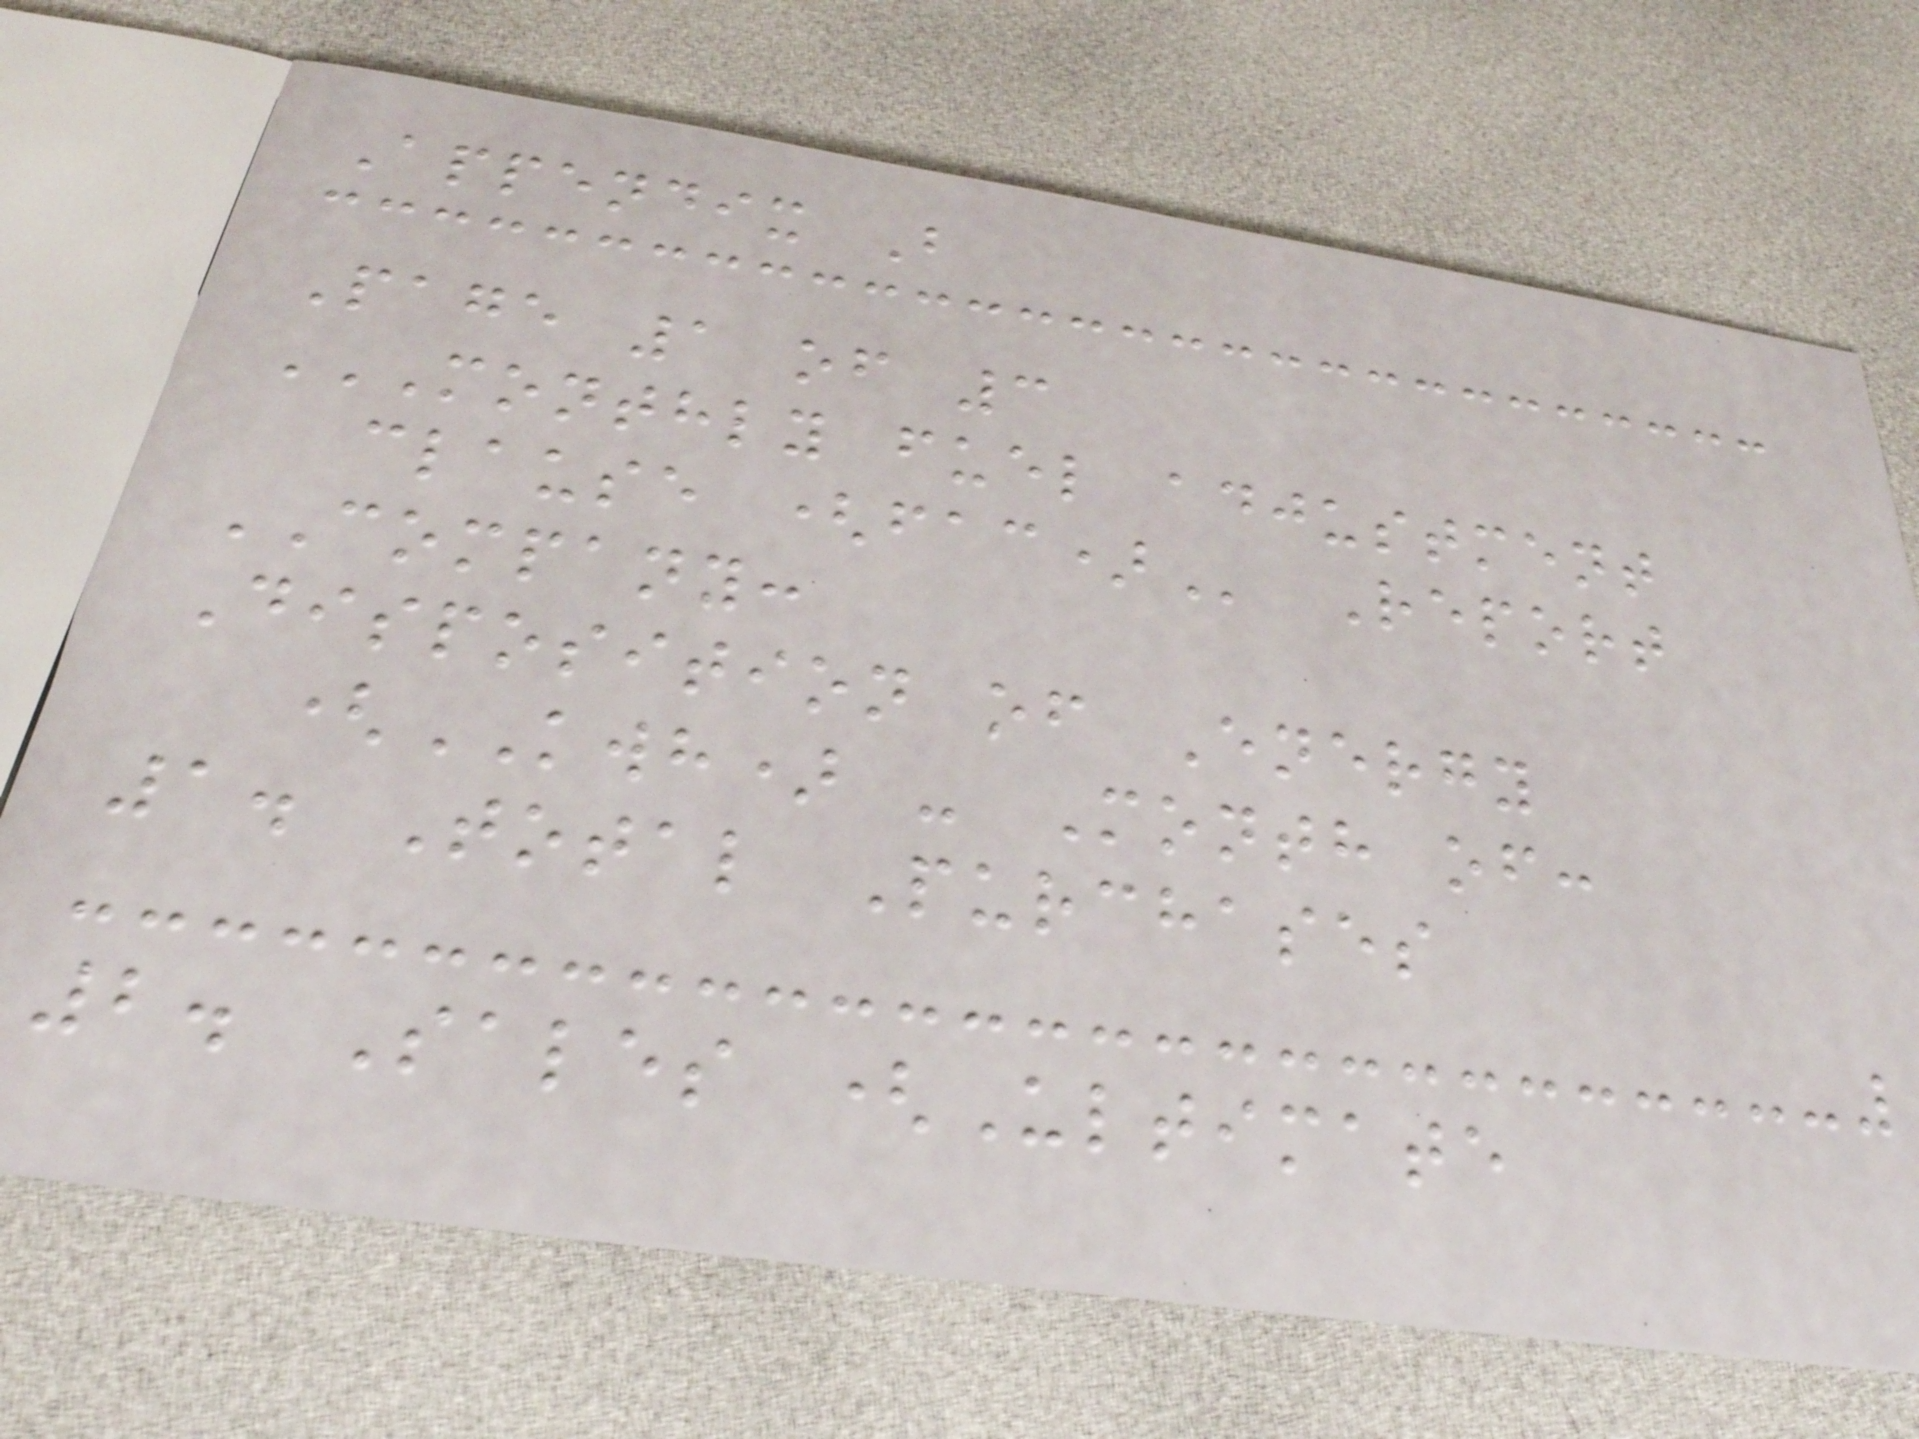Appendix B
Page 1 of 3
MONTHLY FUEL ADJUSTMENT
CLAUSE (FAC) Report
COMPANY:
Disposition of Energy
(KWH) - Month of:
1. Total Purchases
2. Sales (Ultimate
